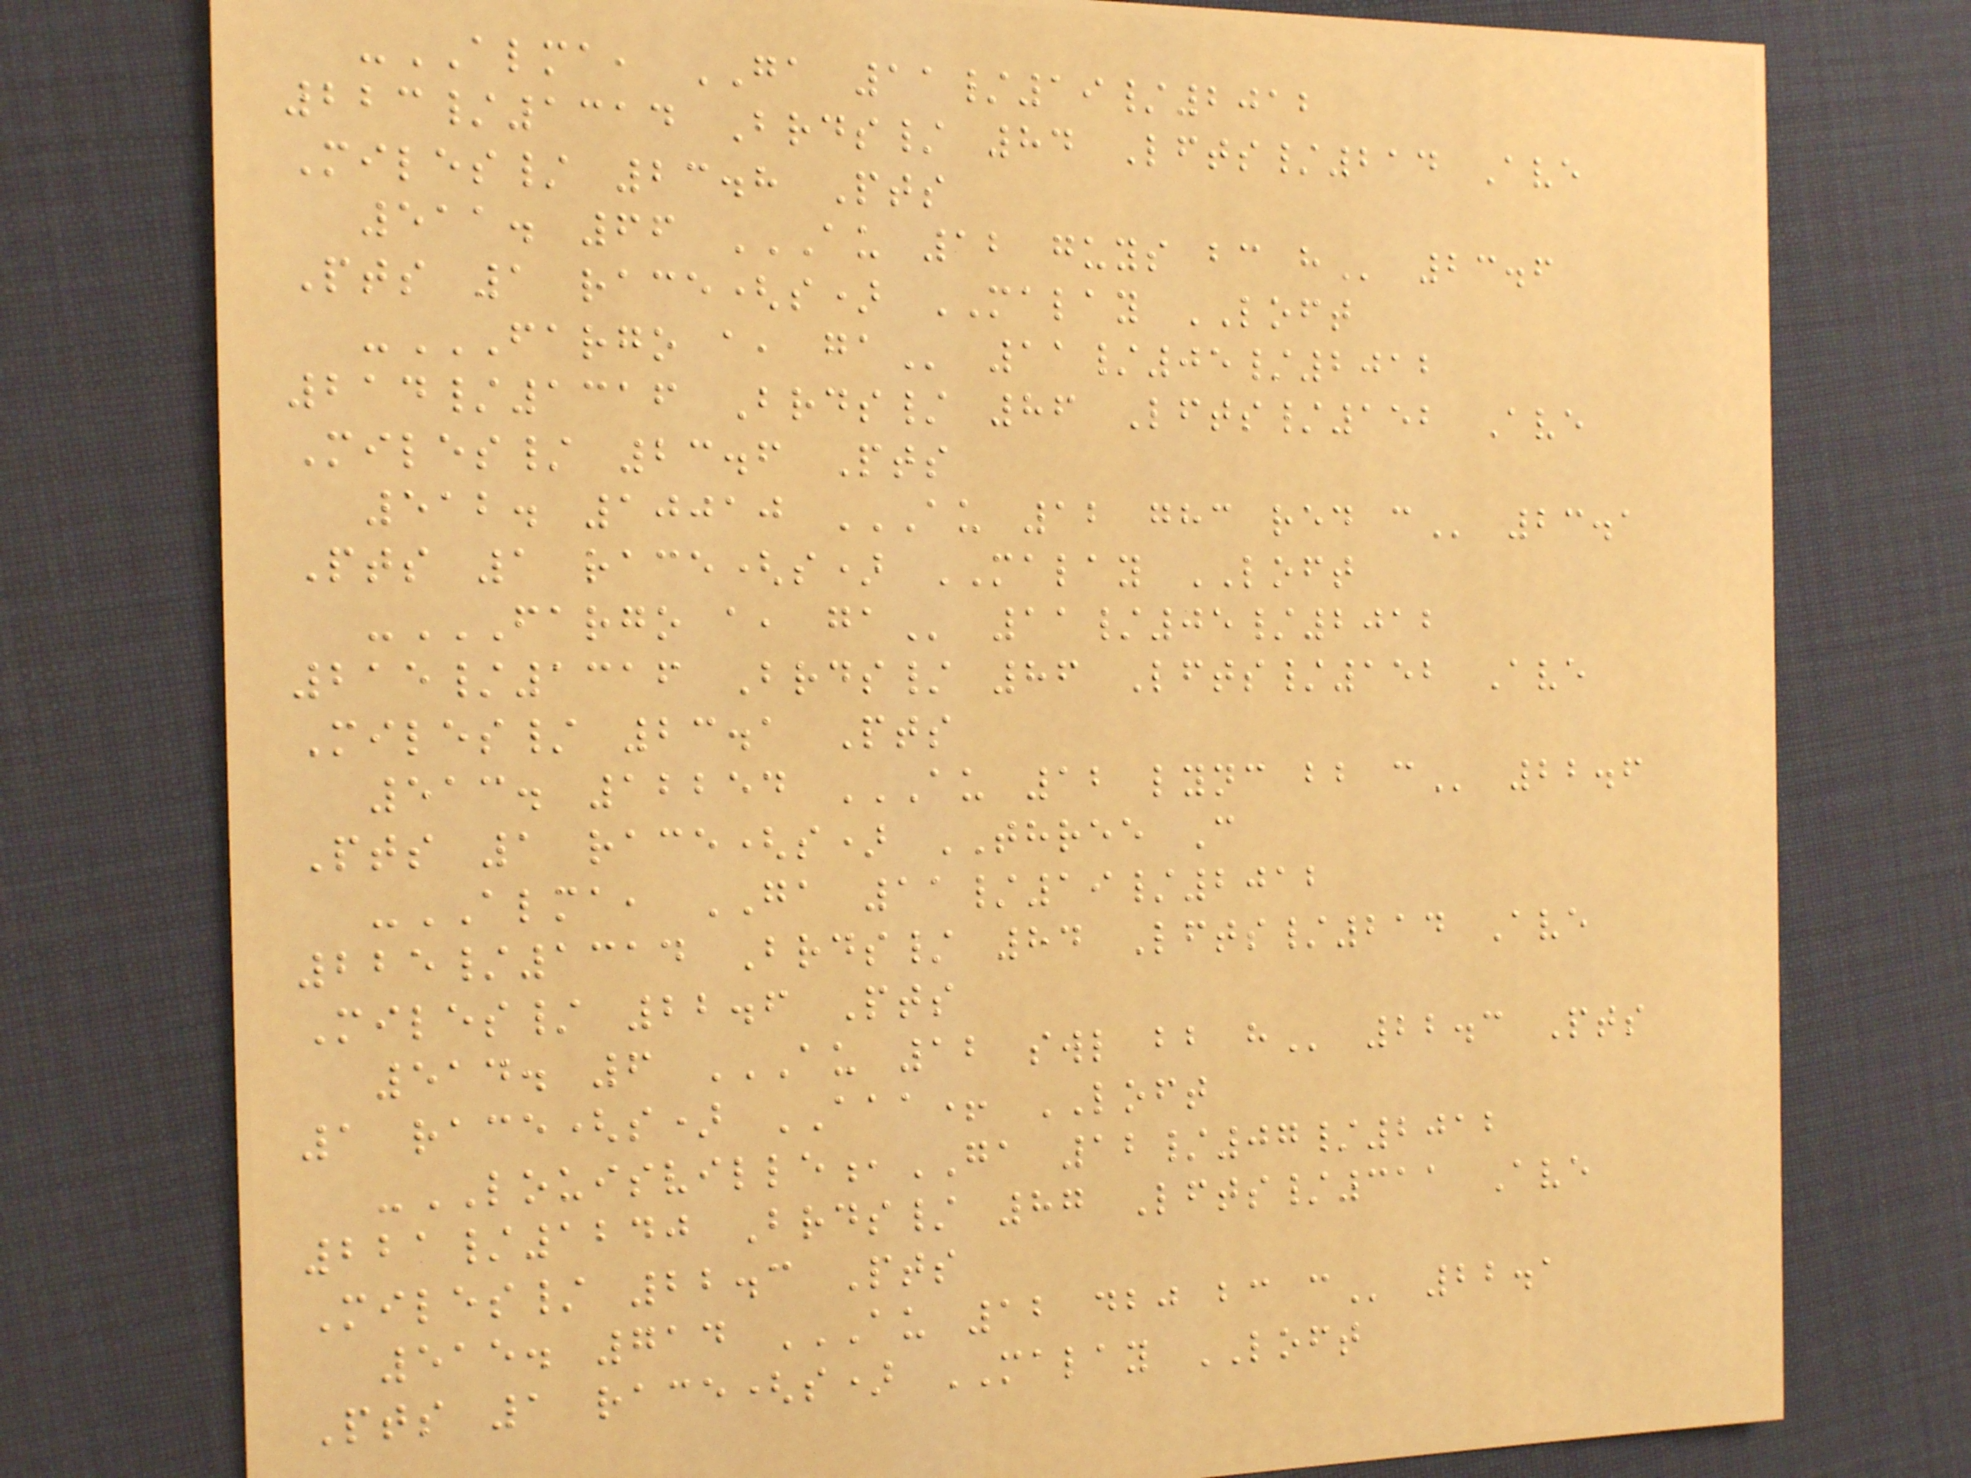-ALMA, GA 11/19/2012
223/1314 Brds/ 84 Lfts/214 Ave
Miles/ 23.8 Pts
511. 66 AU 12 GUYS BC H 23.6
Pts 1 race(s) MALAY LOFT
-FARGO A, GA 11/05/2012
214/1316 Brds/ 86 Lfts/152 Ave
Miles/ 23.6 Pts
512. 10010 AU 12 GHC RED C 23.1
Pts 1 race(s) MALAY LOFT
-FARGO A, GA 11/05/2012
215/1316 Brds/ 86 Lfts/152 Ave
Miles/ 23.1 Pts
513. 12254 AU 12 LYNC BB C 22.6
Pts 1 race(s) THREE C
-ALMA, GA 11/19/2012
225/1314 Brds/ 84 Lfts/214 Ave
Miles/ 22.6 Pts
514. 6 AU 12 SWL BB H 22.3 Pts
1 race(s) AAA+ LOFT
-LOUISVILLE,GA 12/07/2012
221/1240 Brds/ 87 Lfts/311 Ave
Miles/ 22.3 Pts
515. 714 AU 12 DBJ BC C 22.1
Pts 1 race(s) MALAY LOFT
